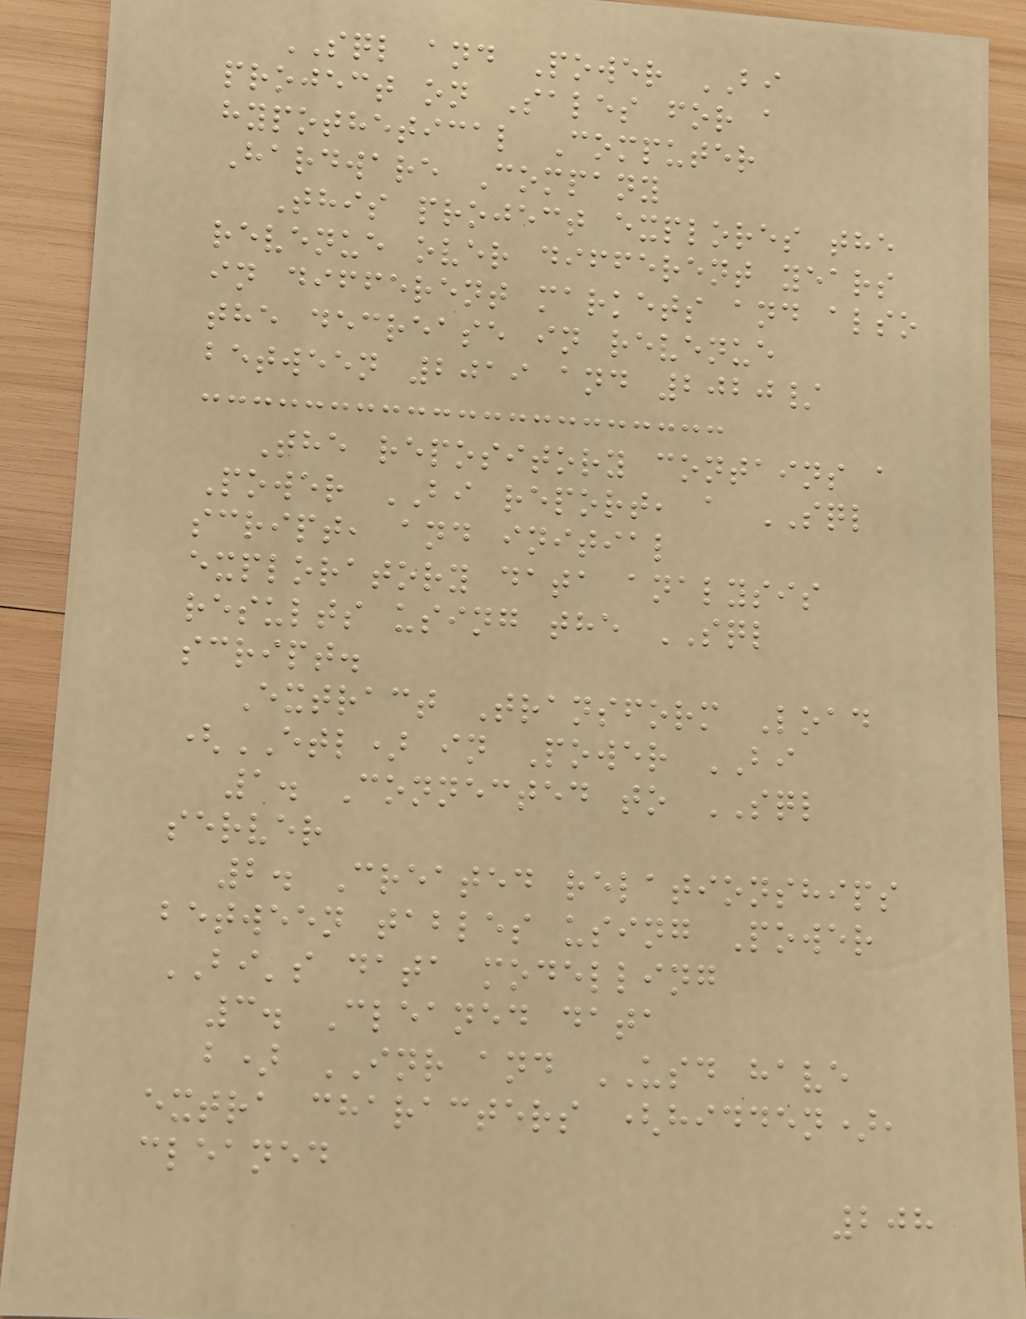SQL and Power BI
project on Sales for a
hypothetical Computer
Hardware Company
This project explores the
revenue over different years
in different markets and also
the decrease in revenue
between 2019 and 2020/
The repository contains a
Power BI report, a SQL
script, and initial
exploratory data analysis
results using the SQL
script.
Extract Transform Load
(ETL) in Power BI
1. Connected to SQL
server
2. Created relationships
between tables using Power
BI's data modelling
3. Cleaned data
b) INR and USD have
extra characters (hidden),
cleaned
208
